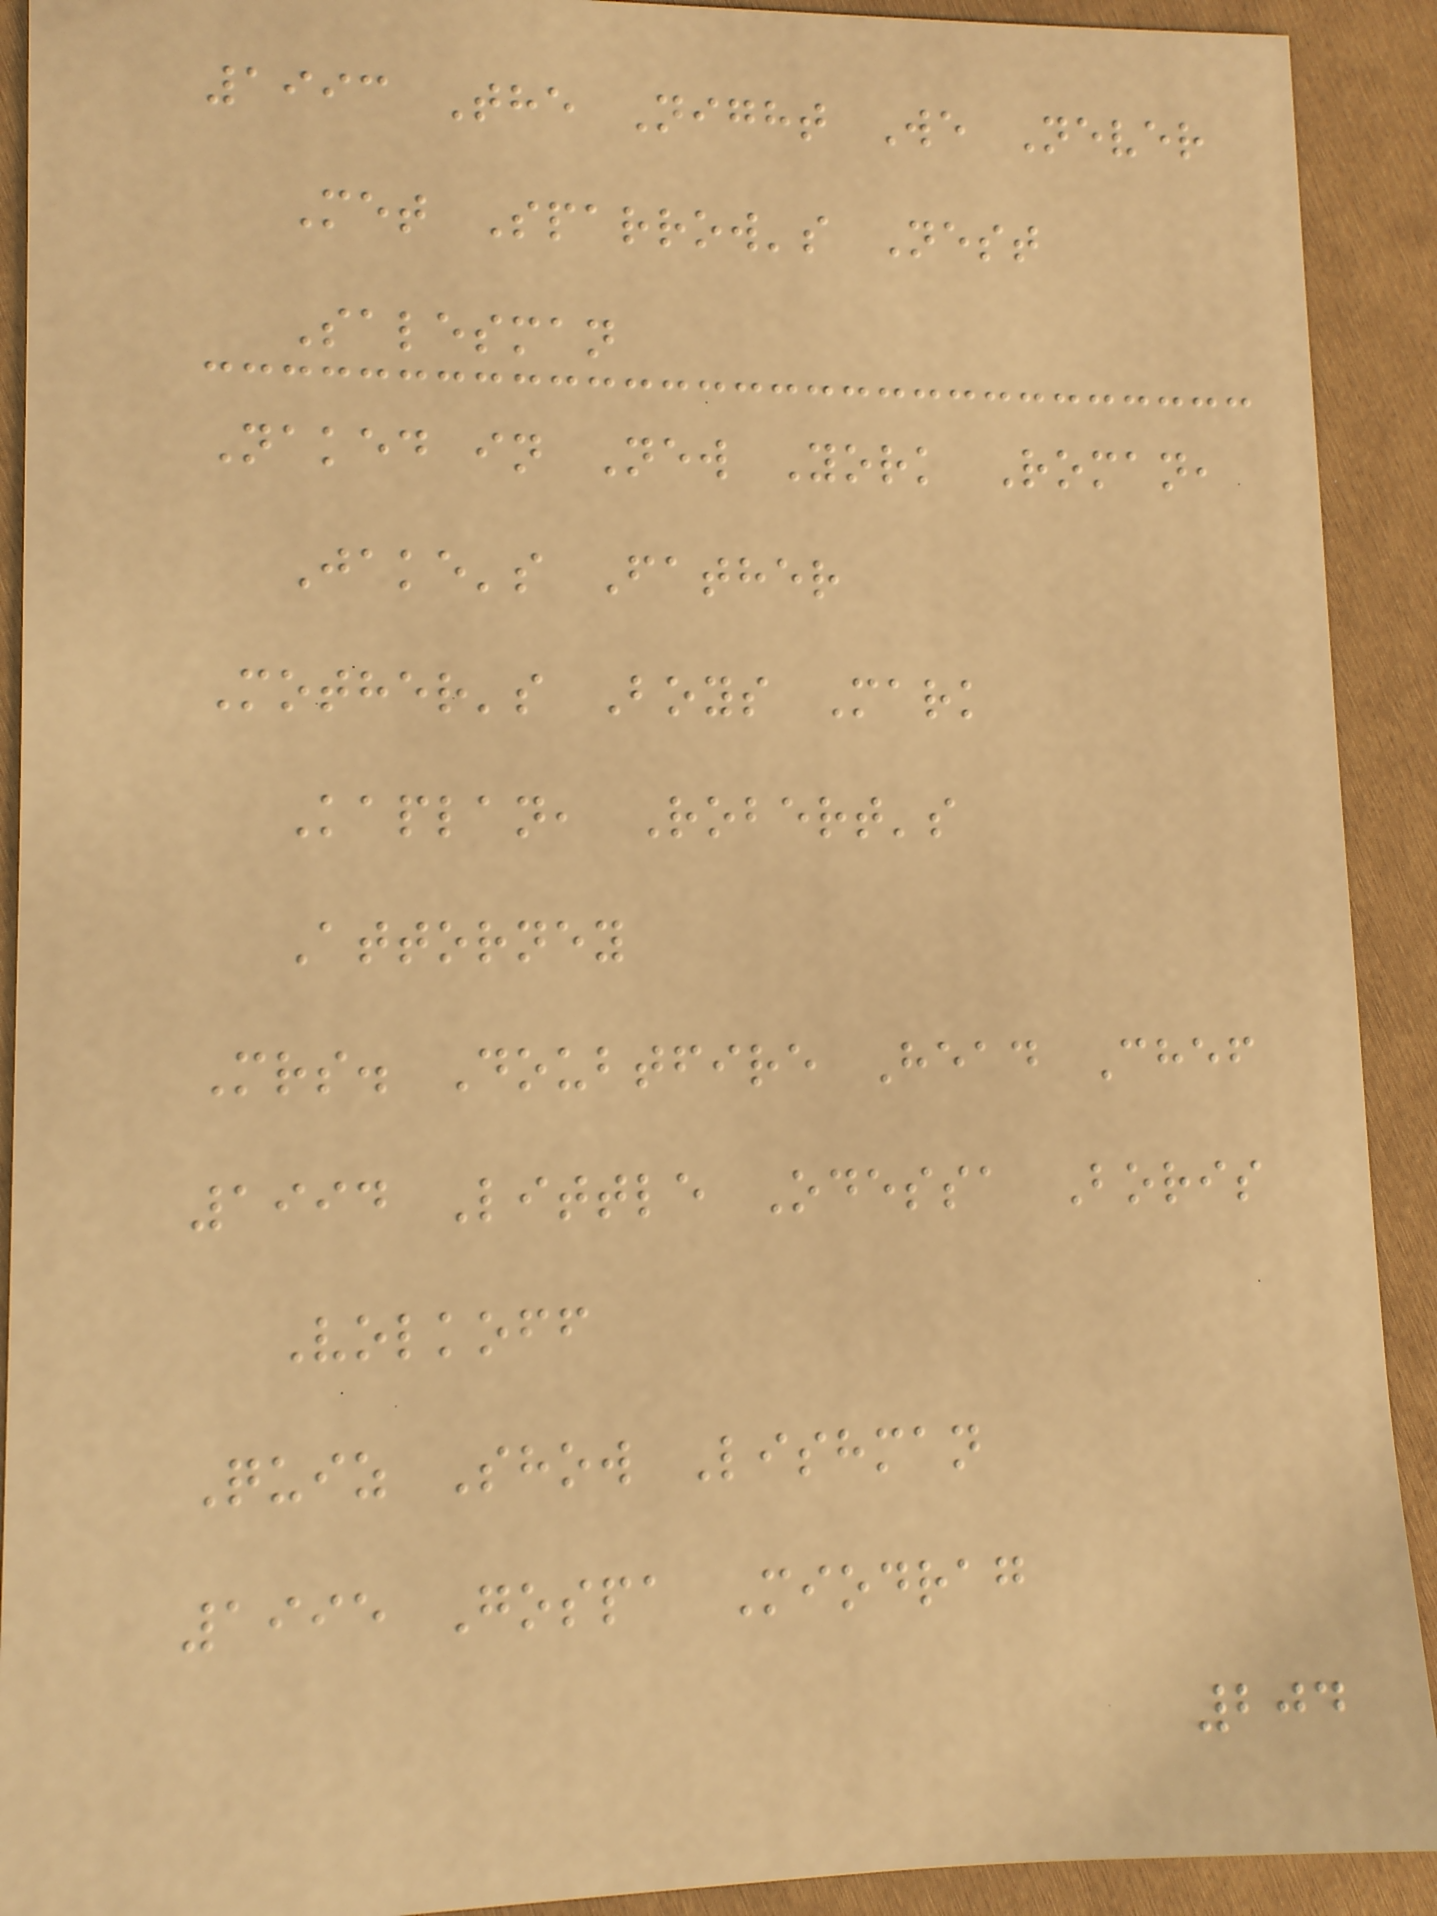1993 The Night We Never
Met Sparrow's Nest
Salesman
Naked in New York Roman,
Jake's Father
Mother's Boys Mark
Kaplan, Robert's
Attorney
Mrs. Doubtfire Head Chef
1994 Little Odessa Boris
Volkoff
Quiz Show Lishman
1995 Gospa Miodrag
204
